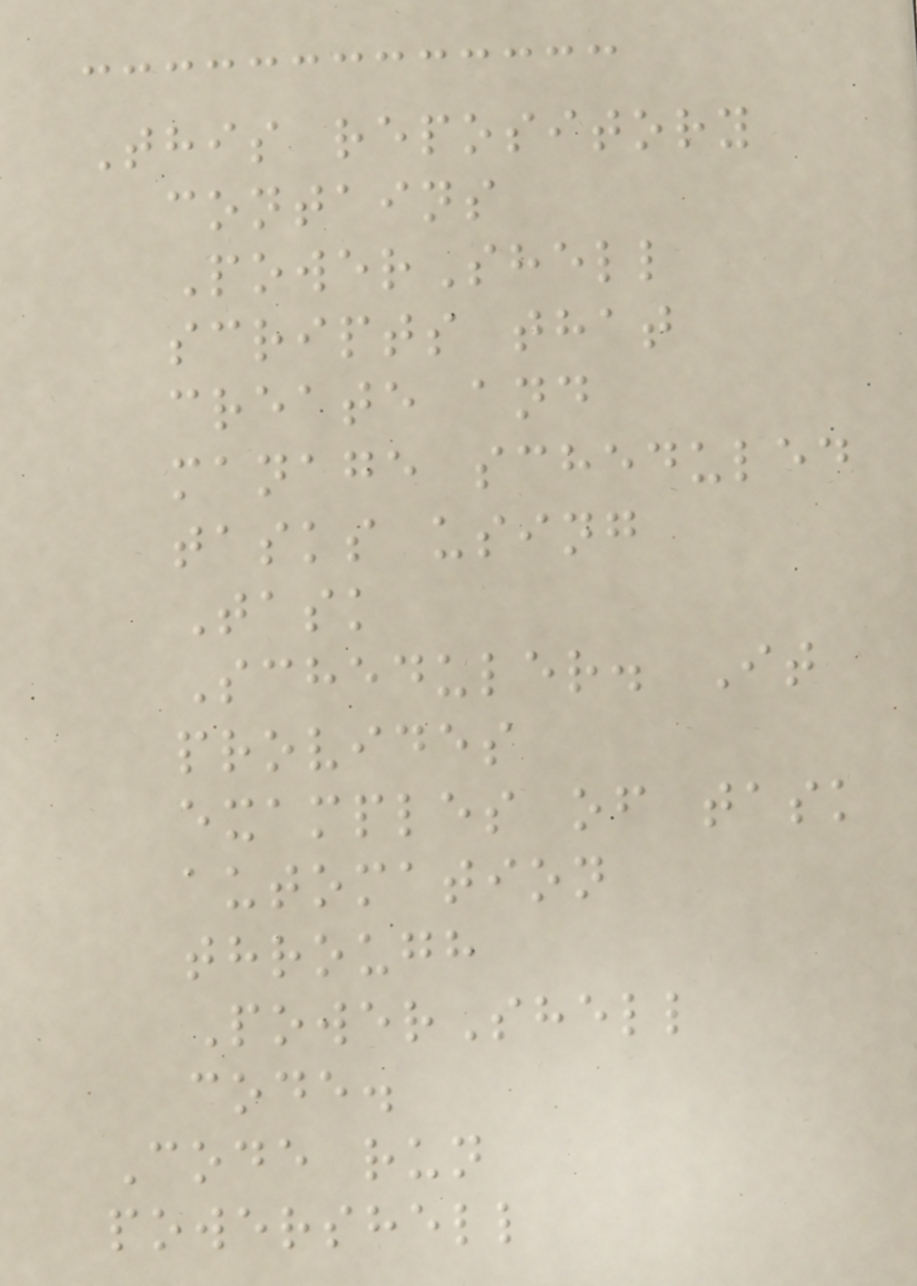This repository
contains
PowerShell
scripts that
create and
manage scheduled
tasks using
Task
Scheduler. It
provides
examples of task
automation
through
PowerShell
code.
Code run
powershell
